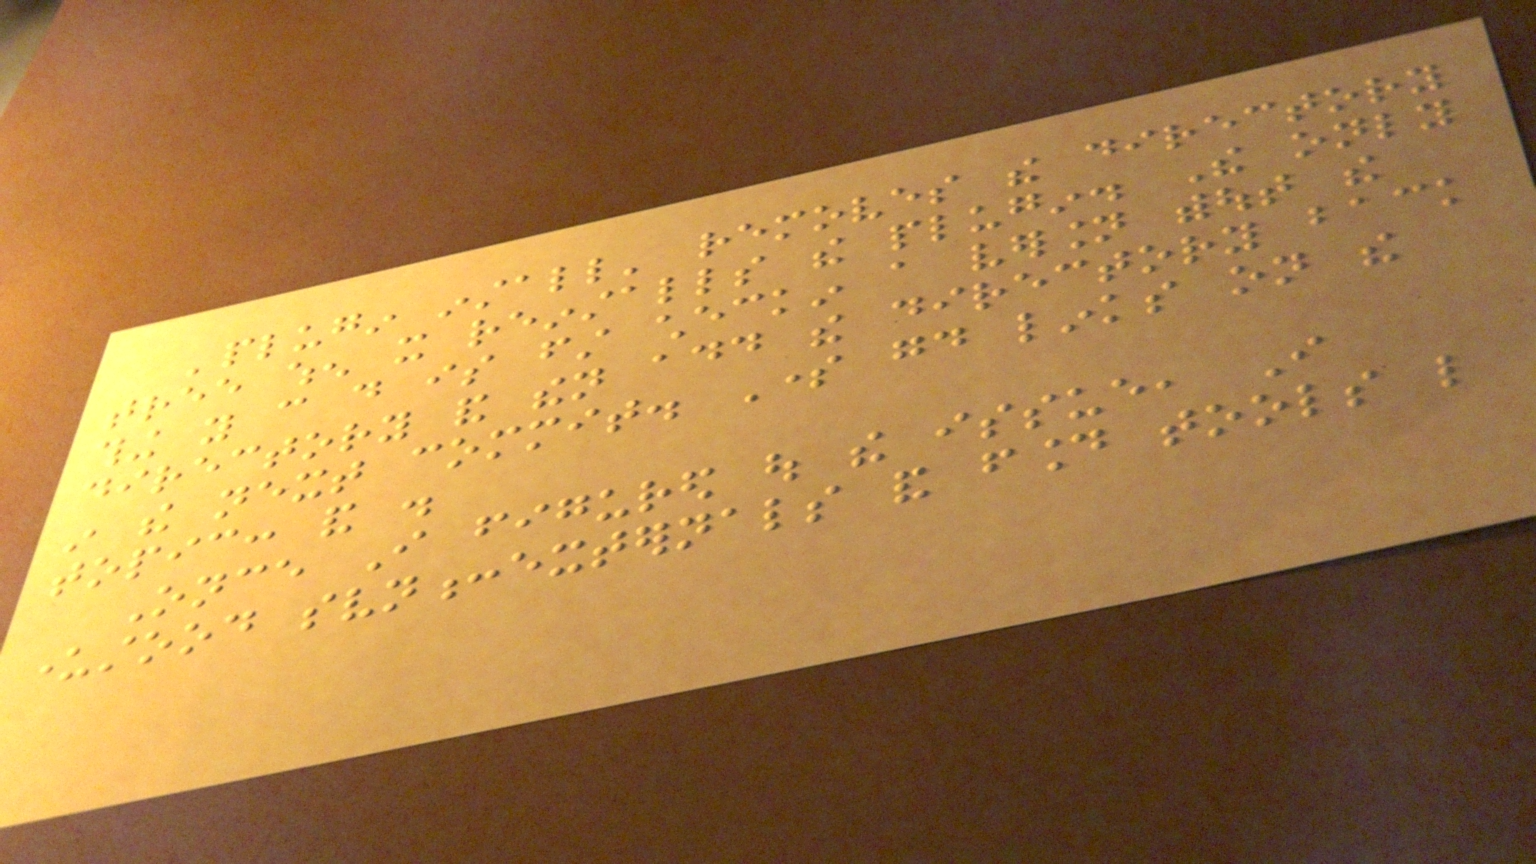'plugin install' removes the directory
tree when it reinstalls the plugin. The only
thing you can do is first checkin a version without the
directory and then add the directory back
in the next commit. Some good links on the
topic: and .
Once I figured out the issue, I
understood svn:externals and found tools like
